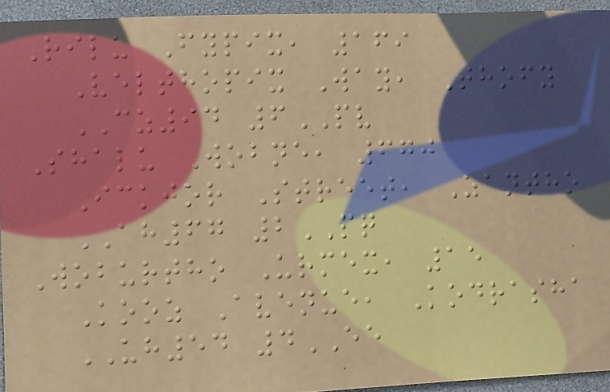Rilu Fypix, 169
Velthopix Way, Thofy
CZ94 6PV
Shalu Wobne, 670
Ickjor Street, Zantho
AH67 2PQ
Woburtho Urmex, 15
Kooz Avenue, Kodrasha
UH54 4EE
